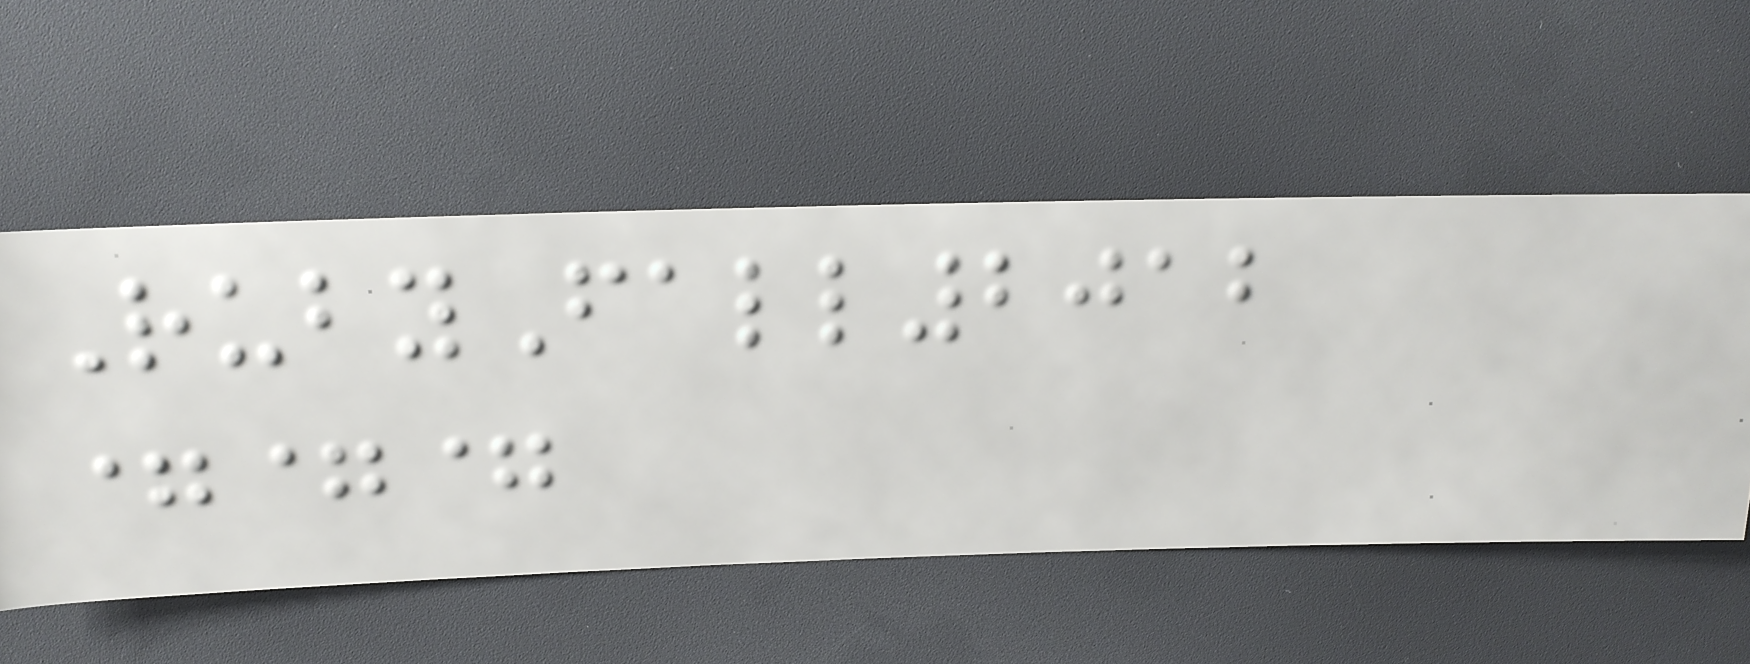RubyFall2012
===
